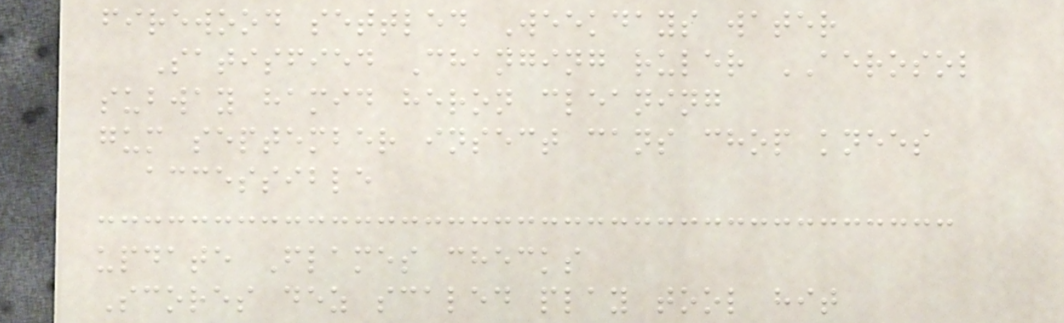firewood settled Weekdays water
Satisfied Changing ruler AEROSOL
subway hamid heron cleaning
gum september insect cans chop knees
accessible
update Flames checks
Scores dez scaled play tool hit
